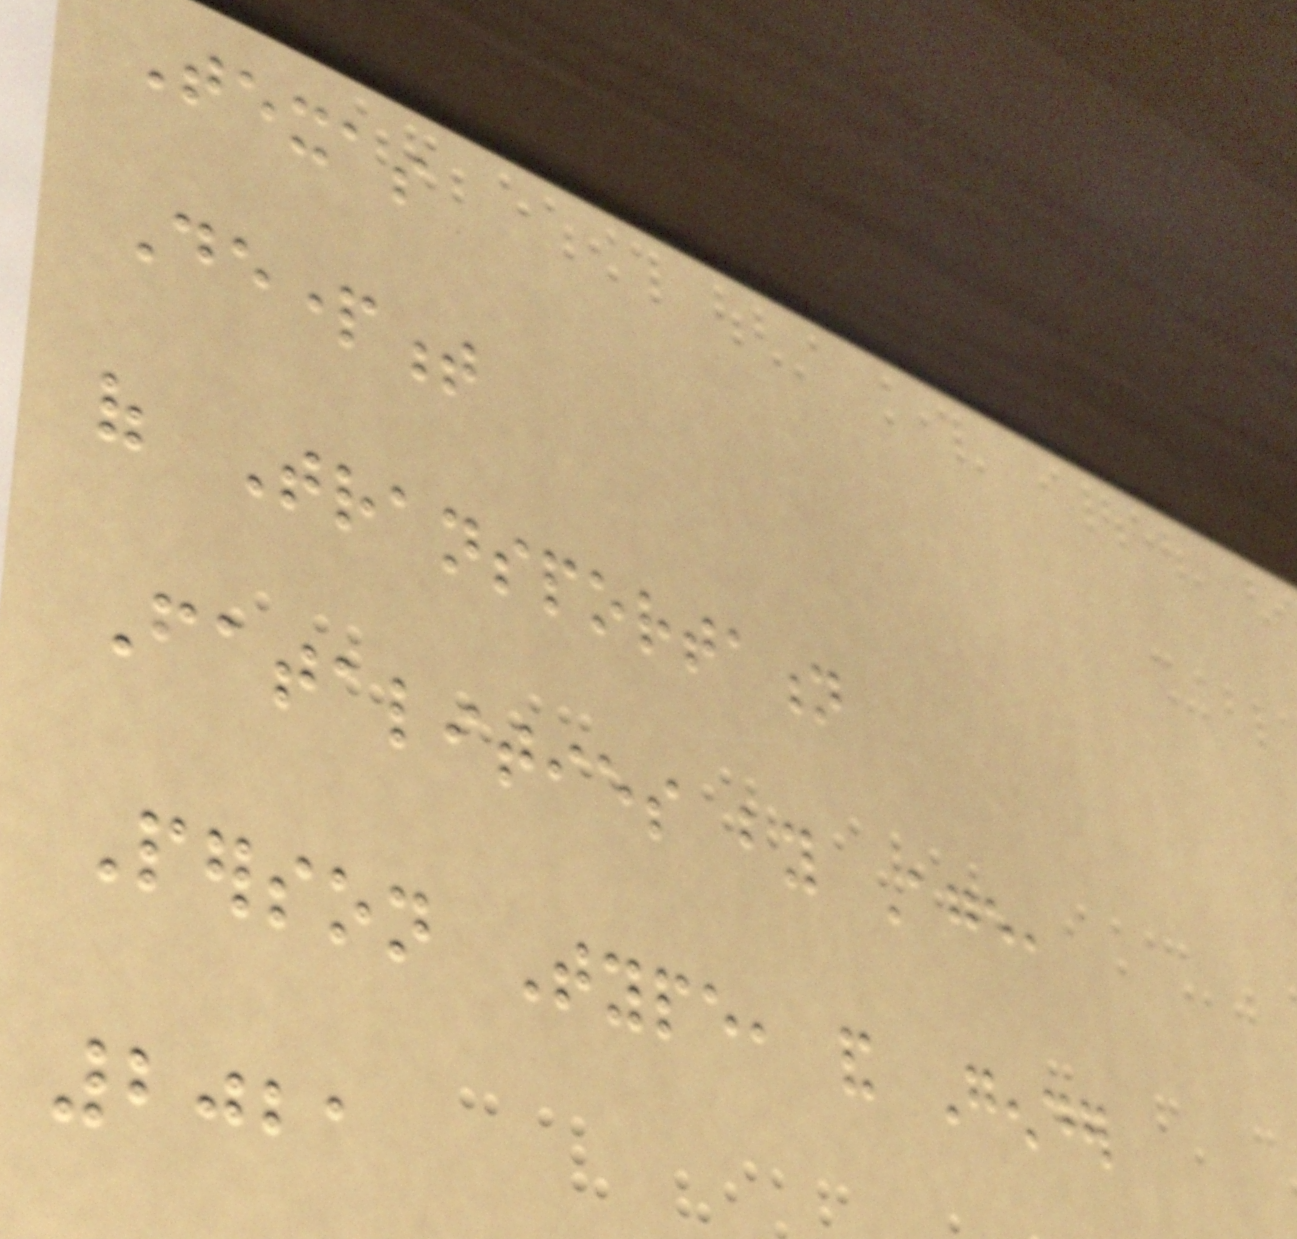Texas
Department
of Transportation
Fatalities by Age,
Person Type, and Gender
2021
